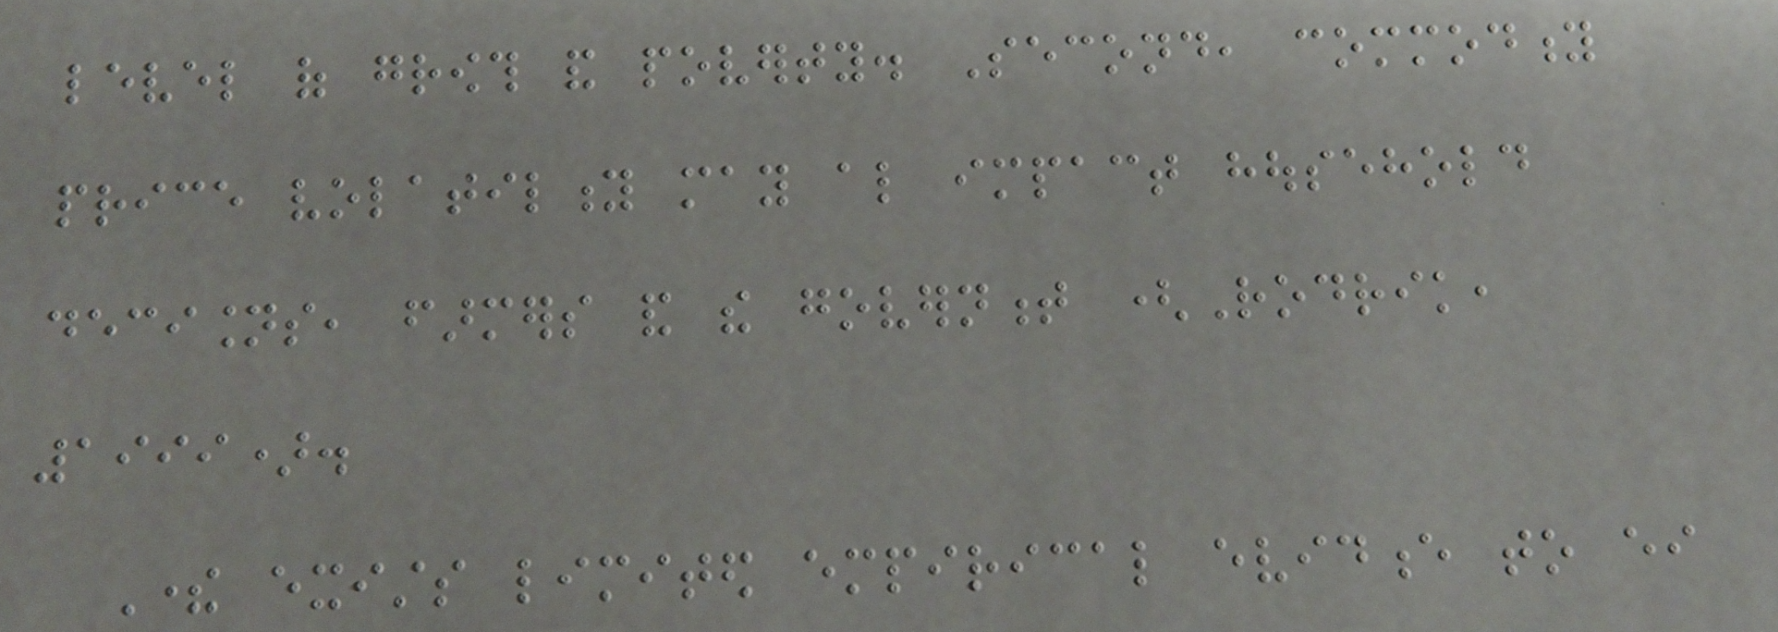level of growth and poverty. Second, commodity
price volatility may also impact household
decisions, farmers and the government (Rodrik,
1999).
There exists limited empirical evidence to either
